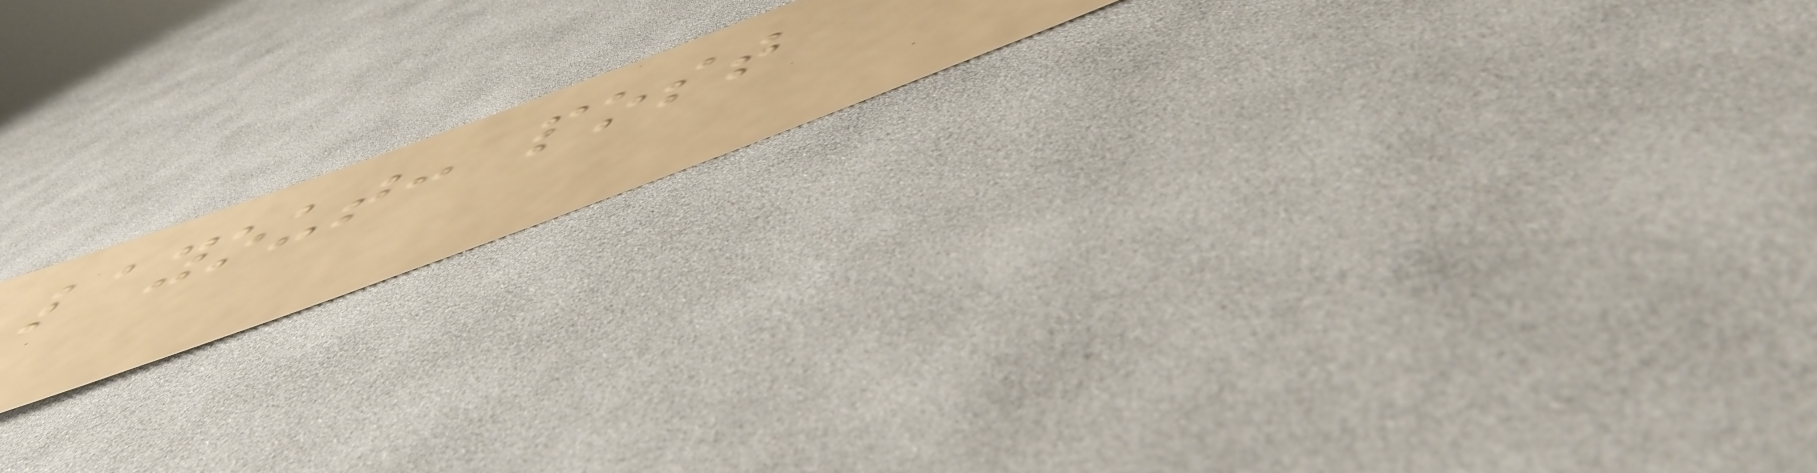layout: post
